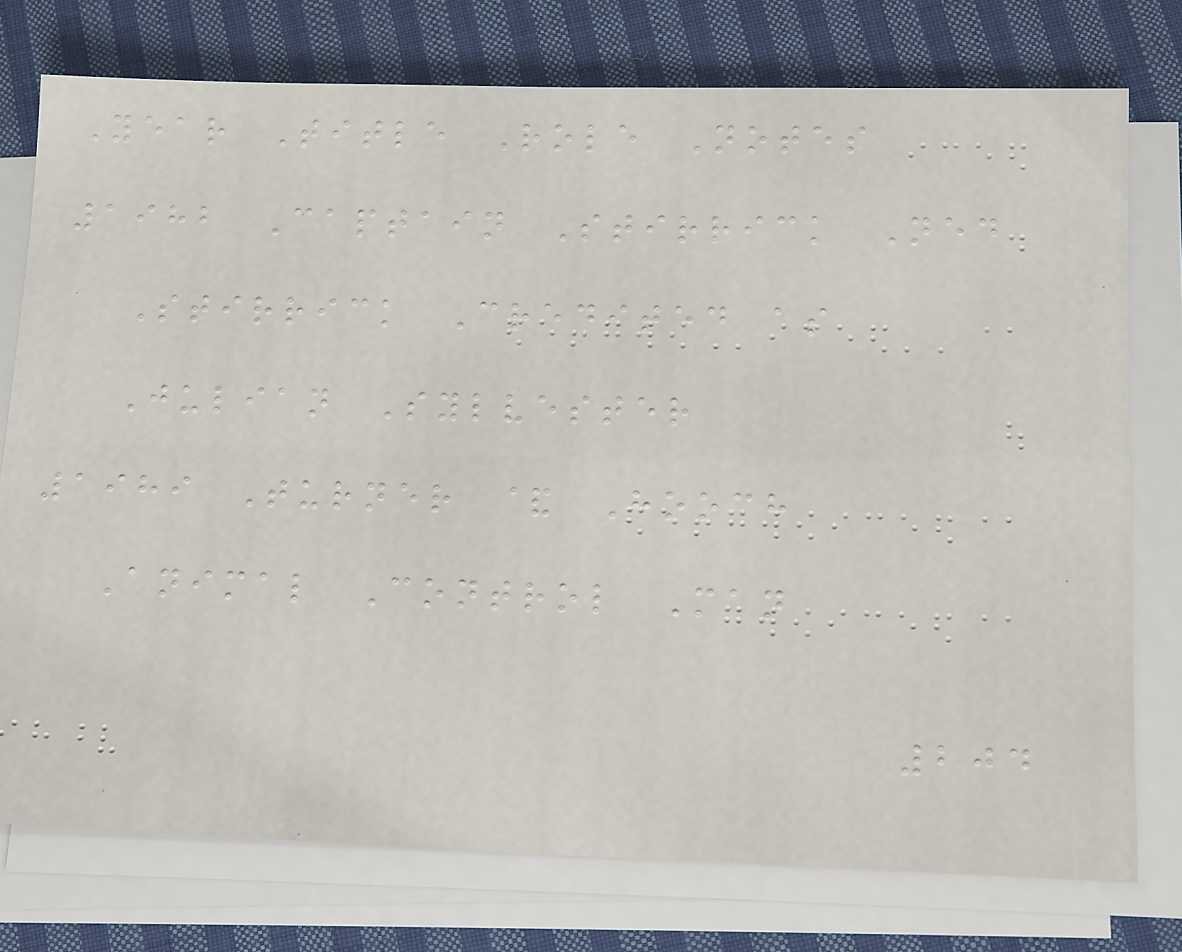Year Title Role Notes
1982 Captain Stirrick Ned
Stirrick Credited as
Julian Sylvester
1989 Turner & Hooch
Animal Control Man
204
